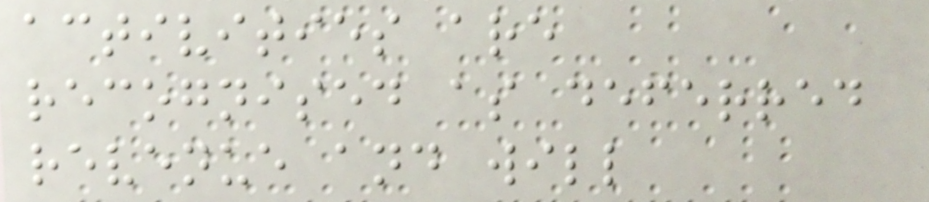activities are
recognised as deferred
revenue and will
